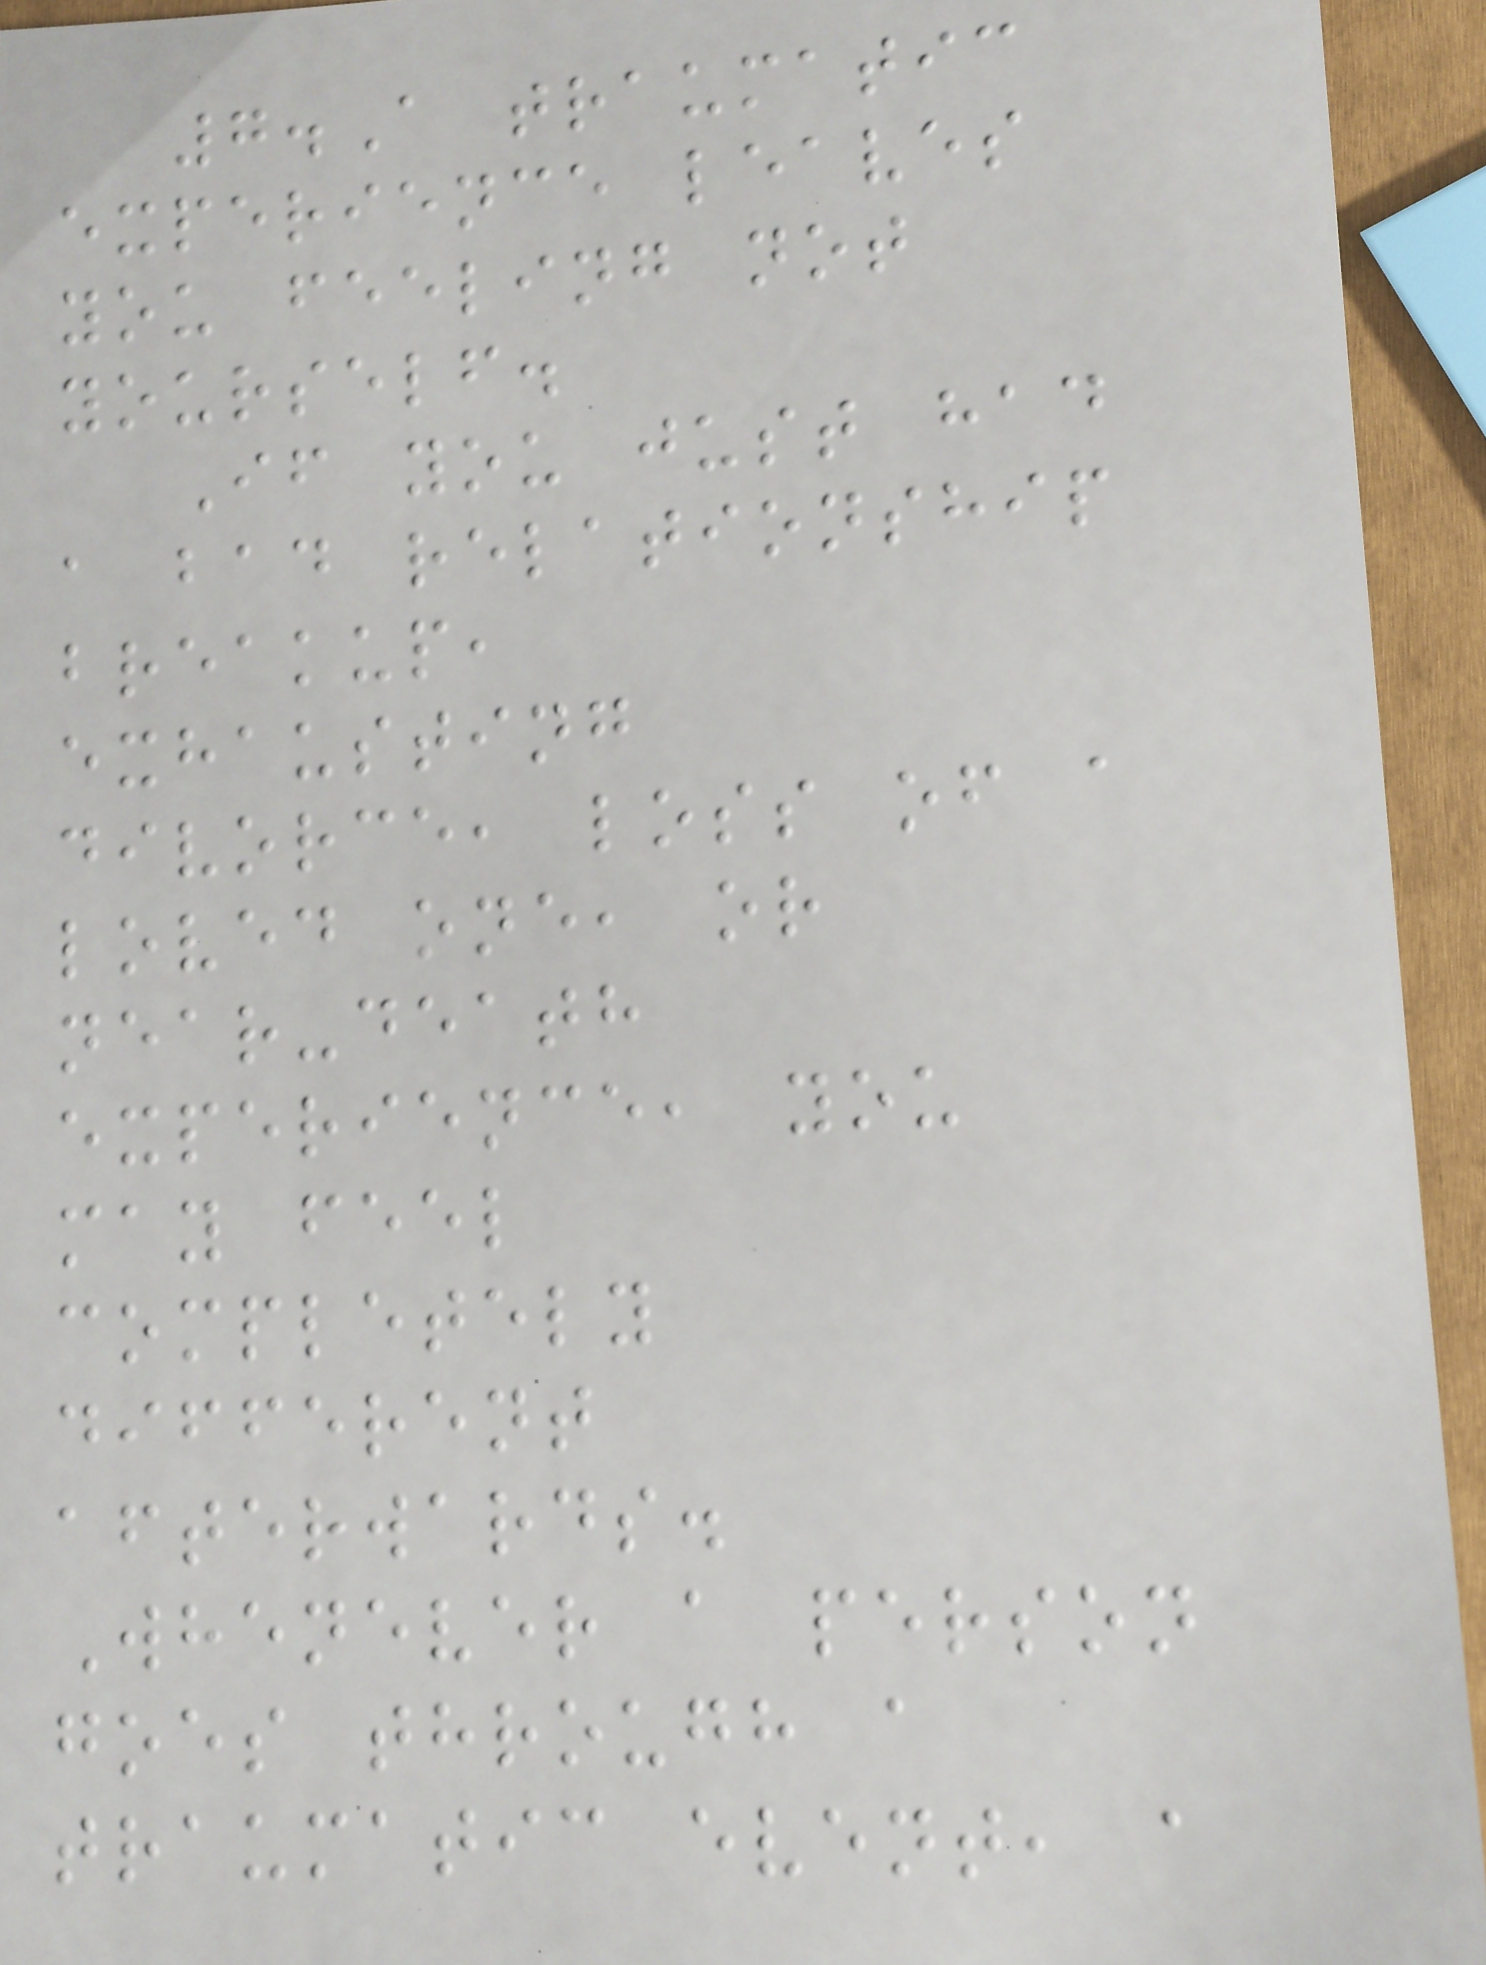7.A traumatic
experience leaves
you feeling not
yourself.
If you just had
a bad relationship
breakup,
exhausting
divorce, loss of a
loved one, or
near-death
experience, you
may feel
completely
different
afterwards.
Whenever a person
goes through a
traumatic event, a
